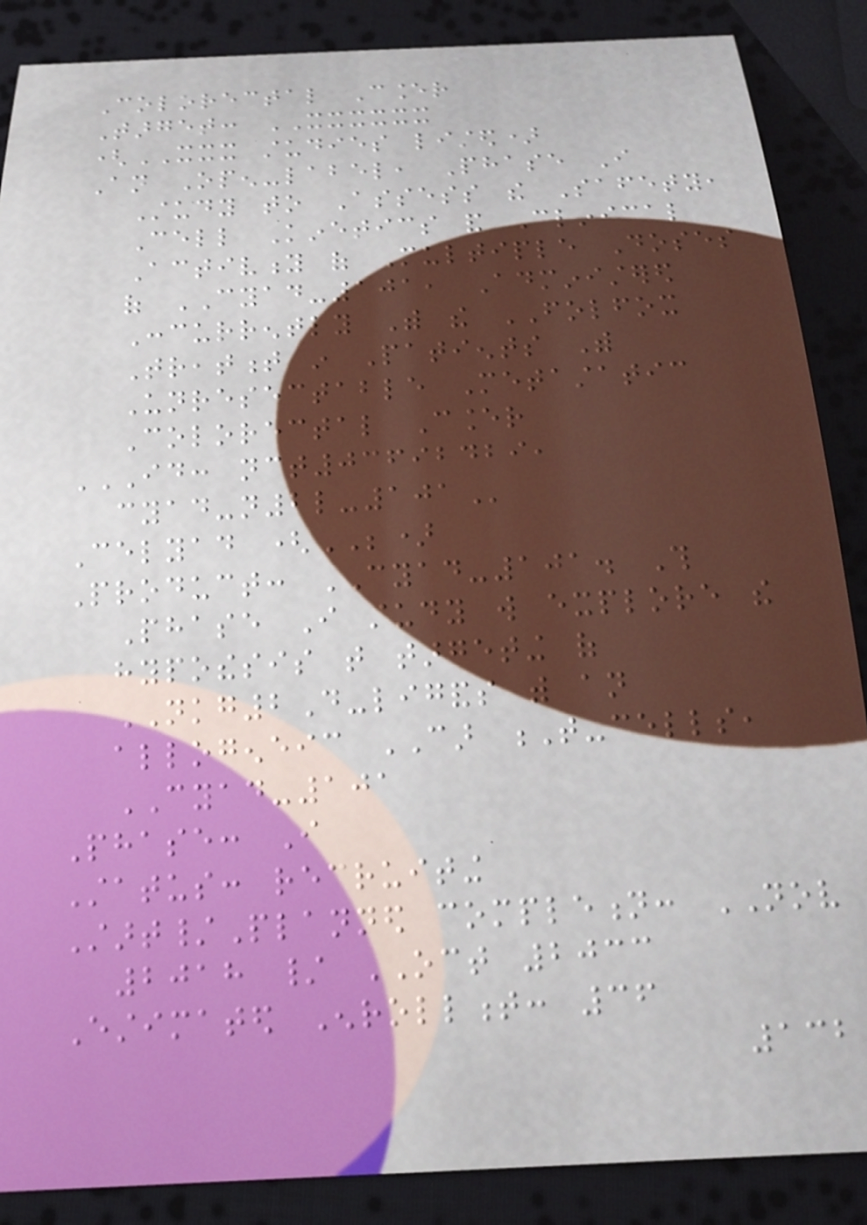Colorectal Cancer
Target: XXXXXX
(XXX studies listed)
An Open-label, Phase I
Study to Assess the Safety,
Cell Kinetics and Clinical
Activity of Multiple Doses
of CYAD-101, Administered
Concurrently With the FOLFOX
Treatment in Patients With
Unresectable Metastatic
Colorectal Cancer
ID: NCT03692429,
CYAD-N2L-101
Celyad (BE)
Product: CYAD-101. This
Phase I study will explore the
hypothesis that targeting of
NKG2D-ligands with an
allogeneic CAR T-cells,
CYAD-101
Phase: I
Status: recruiting
Start/Planned completion: NOV
2018 / OCT 2033
Estimated Enrollment: 36
132
